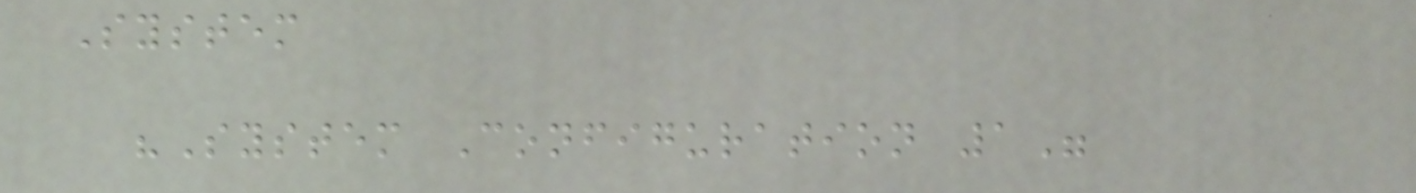System
"System Configuration 1"
